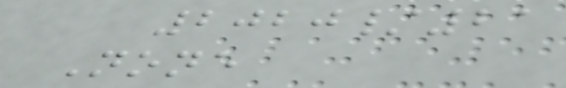2020/21
None
